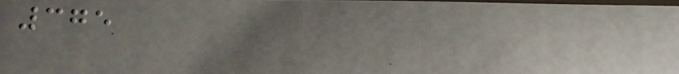375
